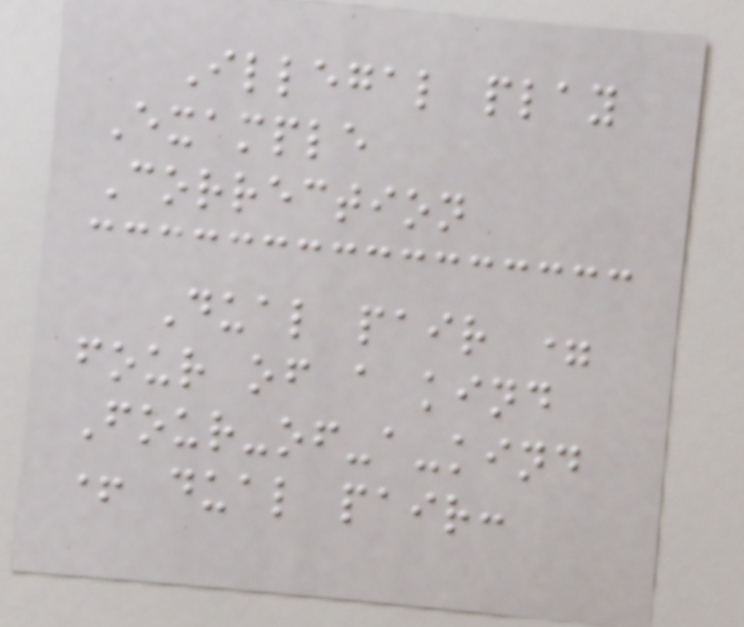Illegal play
Example
Correction
Dual pair =
four of a kind
Four-of-a-kind
+ dual pair:
